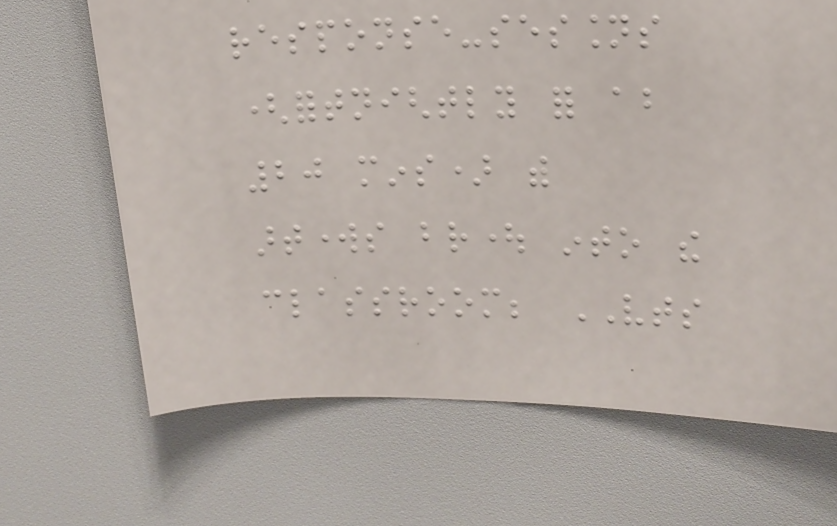response-sessions
(fortnightly for about
20 mins) with
artworks brought into the
classroom; VTS
